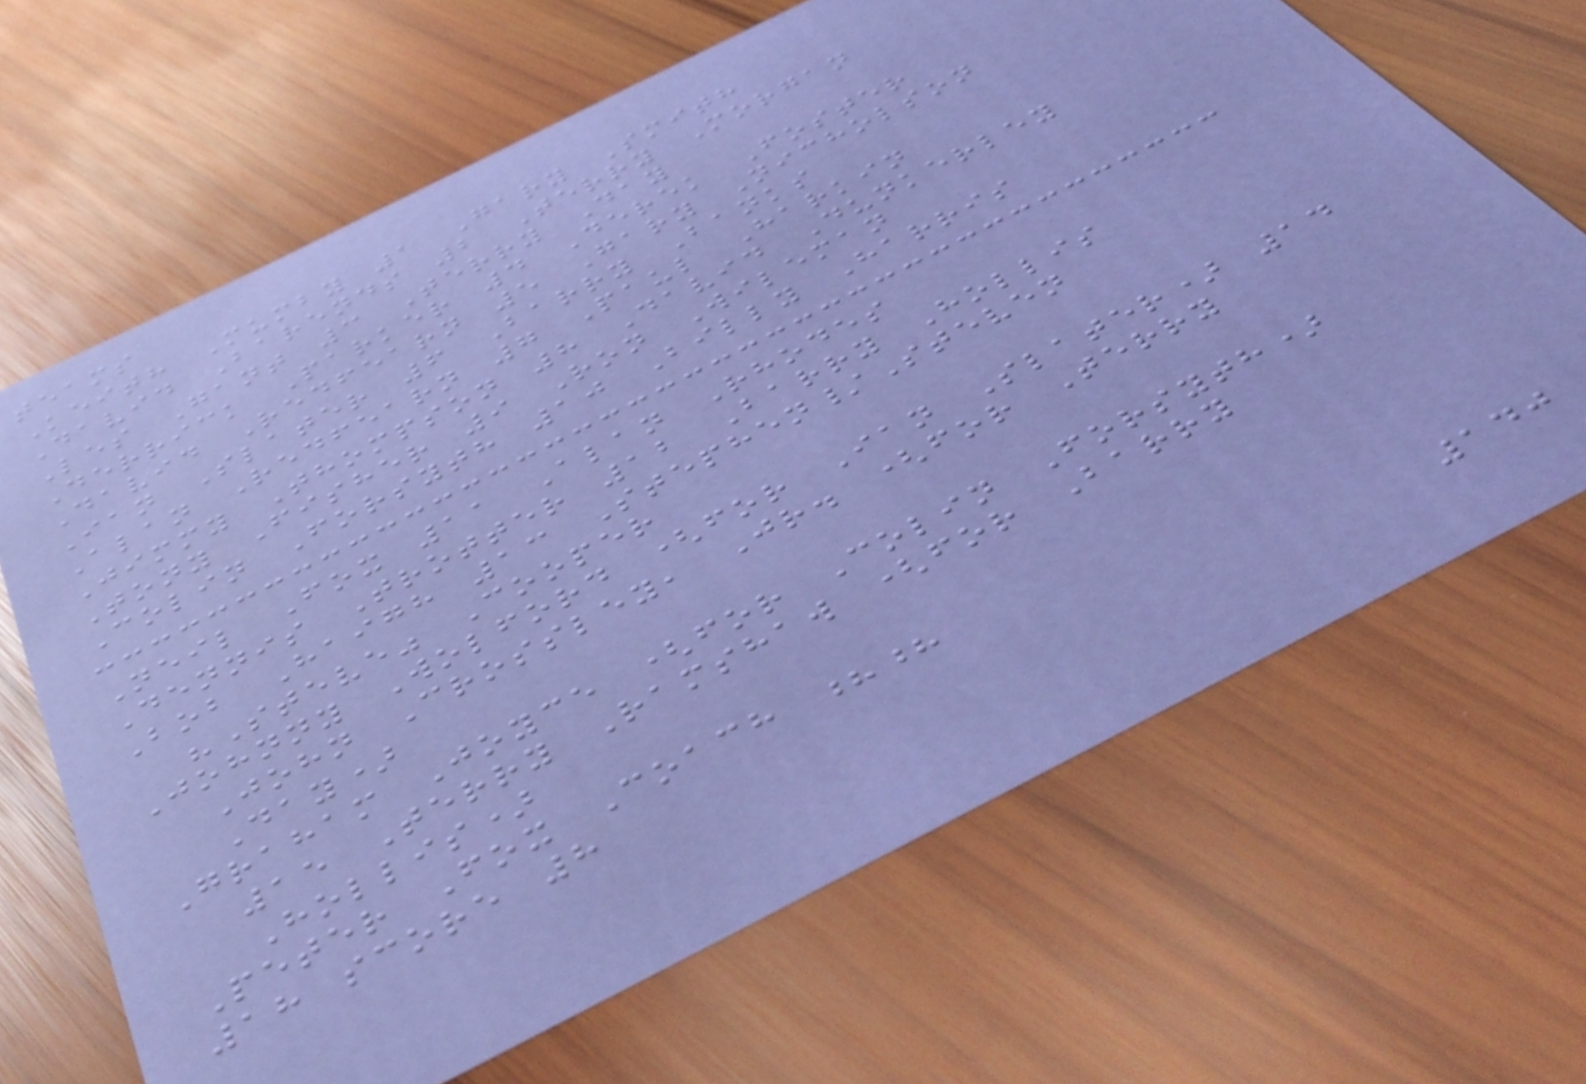teams
Keith Mumby 1 Gary Smith
David Barends 2 Terry Morgan
Les Gant 3 Terry Day
Derrick Parker 4 Derek Foster
David Redfearn 5 Gary Nicholson
Ian Slater 6 Barry Banks
Alan Redfearn 7 Paul Harkin
Jimmy Thompson 8 David Dunkerley
Tony Fisher 9 Ron Wileman
Colin Forsyth 10 Billy Harris
Neil Fox 11 Alan Rhodes
Dennis Trotter 12 Barry Hollis
Bob Haigh 13 Stephen/Steven
"Steve" Cooper
Johnny Wolford (for Ian Slater) 14
John Crossley, Jr. (for Terry
Day)
Graham Joyce (for Colin Forsyth)
15 Terry Ramshaw (for Barry
Hollis)
Peter Fox Coach ??
18 score 8
140
